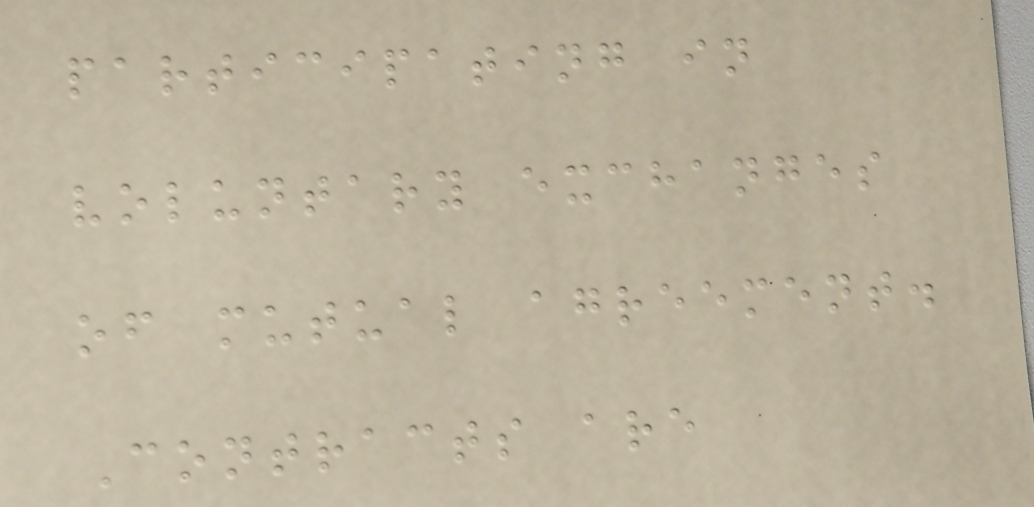participating in
voluntary exchanges
of mutual agreement.
Contracts are
